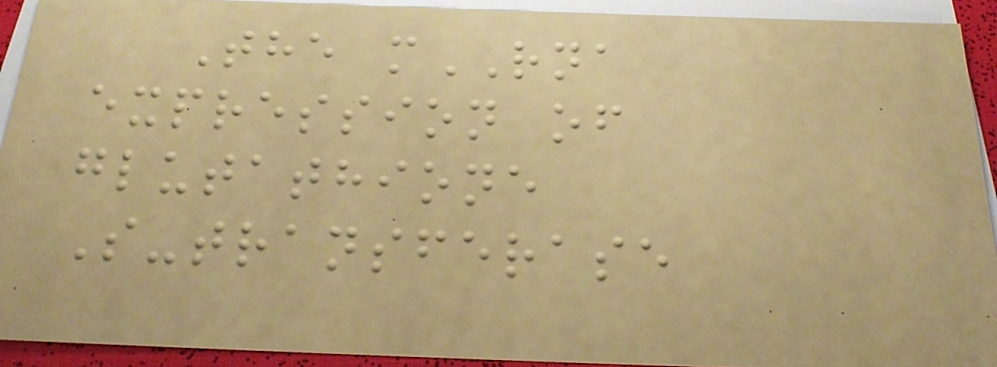The mRNA
expression of
glutathione
S-transferase
